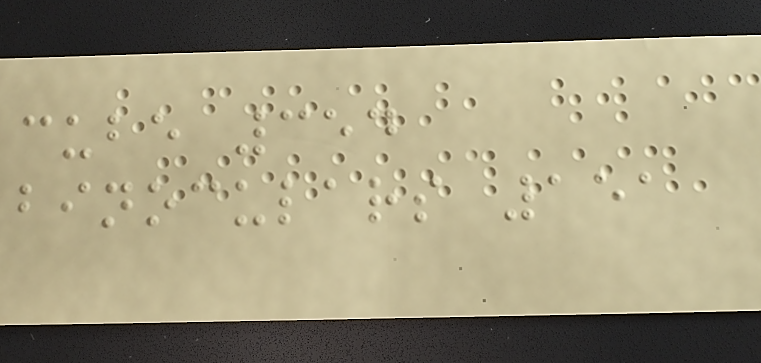cube 354
binoculars 151
